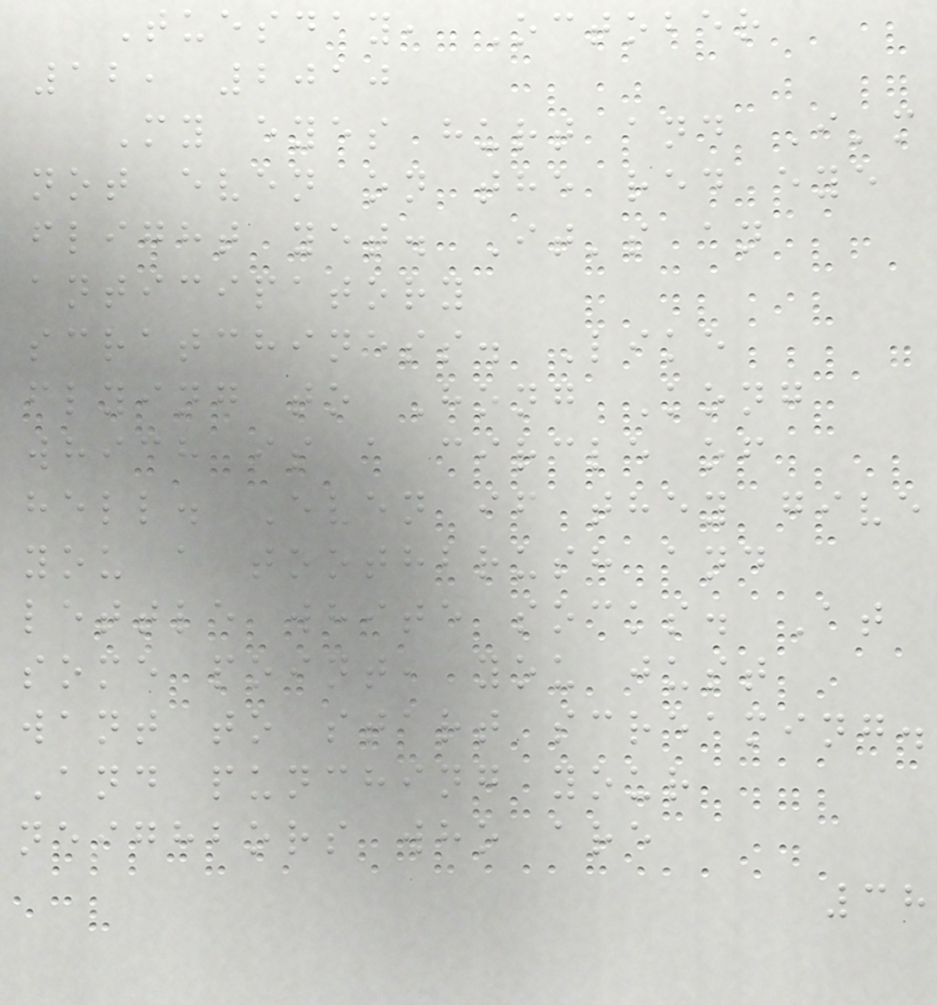Tuesday, October
12, 2010
My eyes hurt and I'm
not even on the red eye
flight yet. It's an
anticipatory
scratchiness. Like
flying to Hong Kong
which is a circle of
hell. Even if they give
you a toothbrush and
lettle white socks. At
some point, you just
want to start screaming.
And punching your
neighbors who are
38
